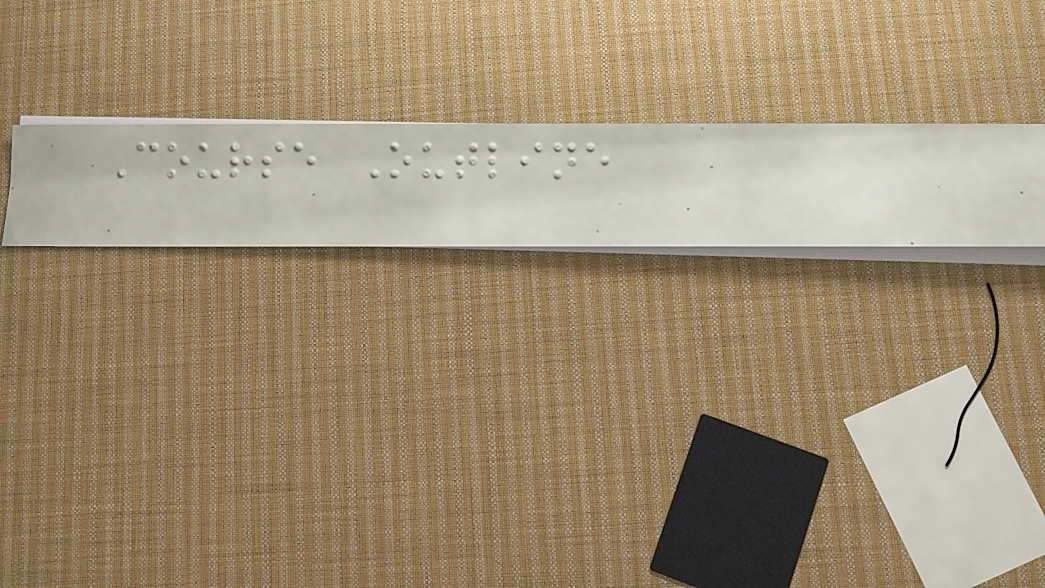Course Outline
